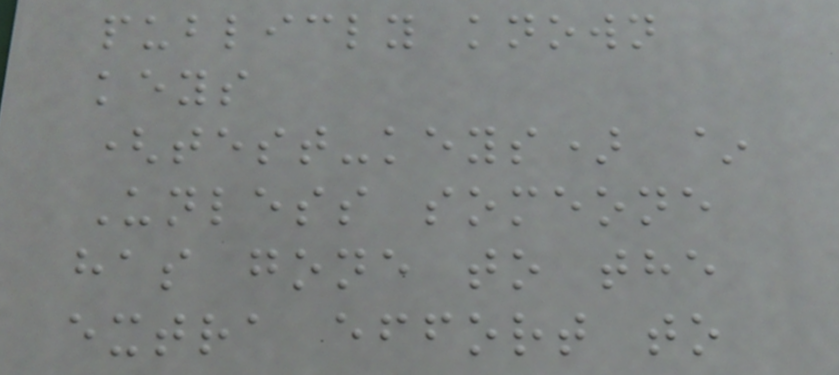publicly known
keys
(test-keys) ~
Unless someone
has gone to the
extra effort to
